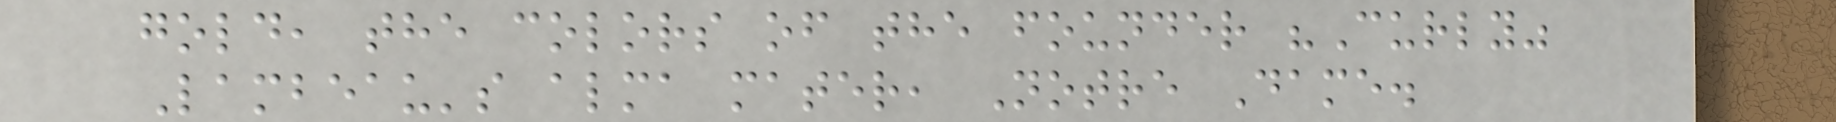gold, the colors of the founder "Curly"
Lambeau's alma mater, Notre Dame.
